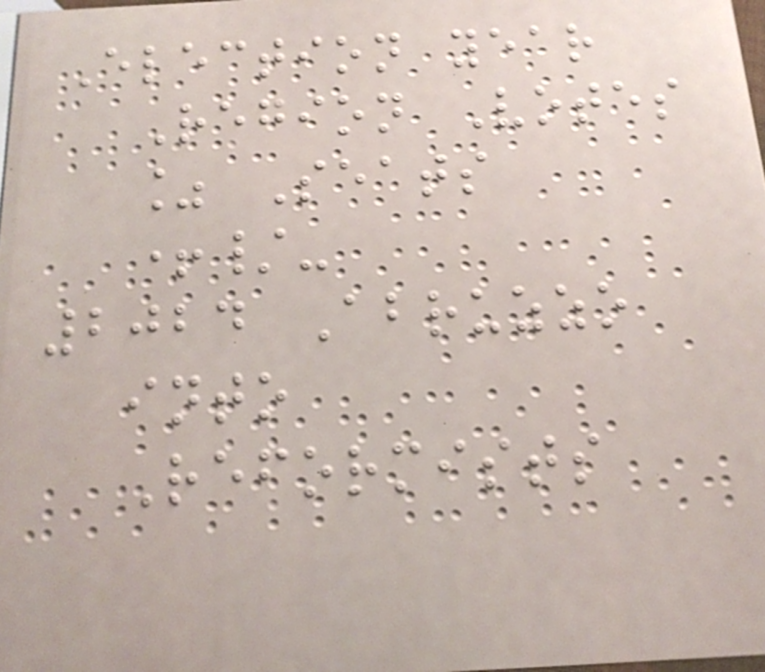Election year
Region Votes
% Seats
+/-
2024 Abruzzo
into
Reformists
